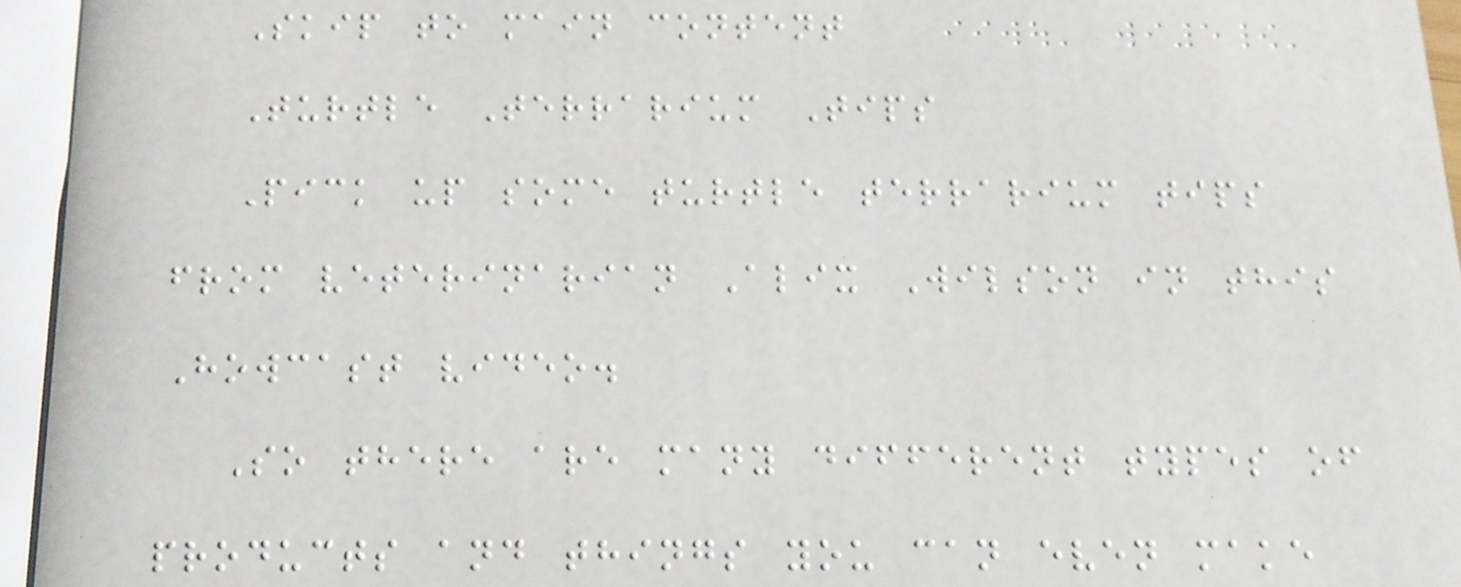Skip to main content
Turtle Terrarium Tips
Pick up some turtle terrarium tips
from veterinarian Alix Wilson in this
Howcast video.
So there are many different types of
products and things you can even make
